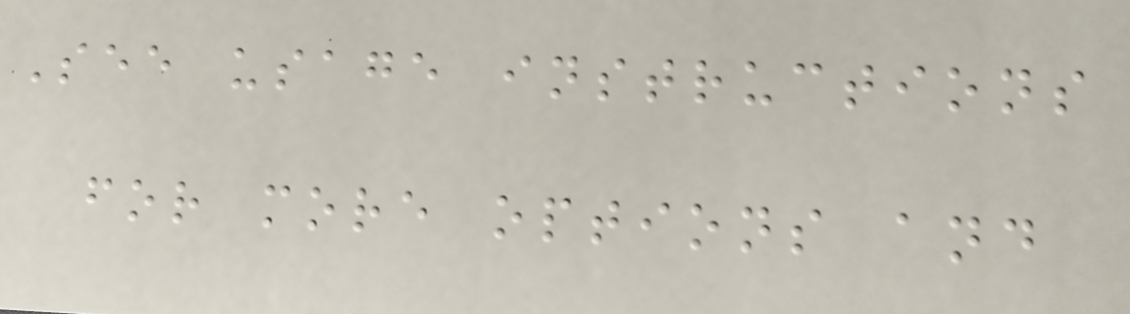See usage instructions
for more options and
